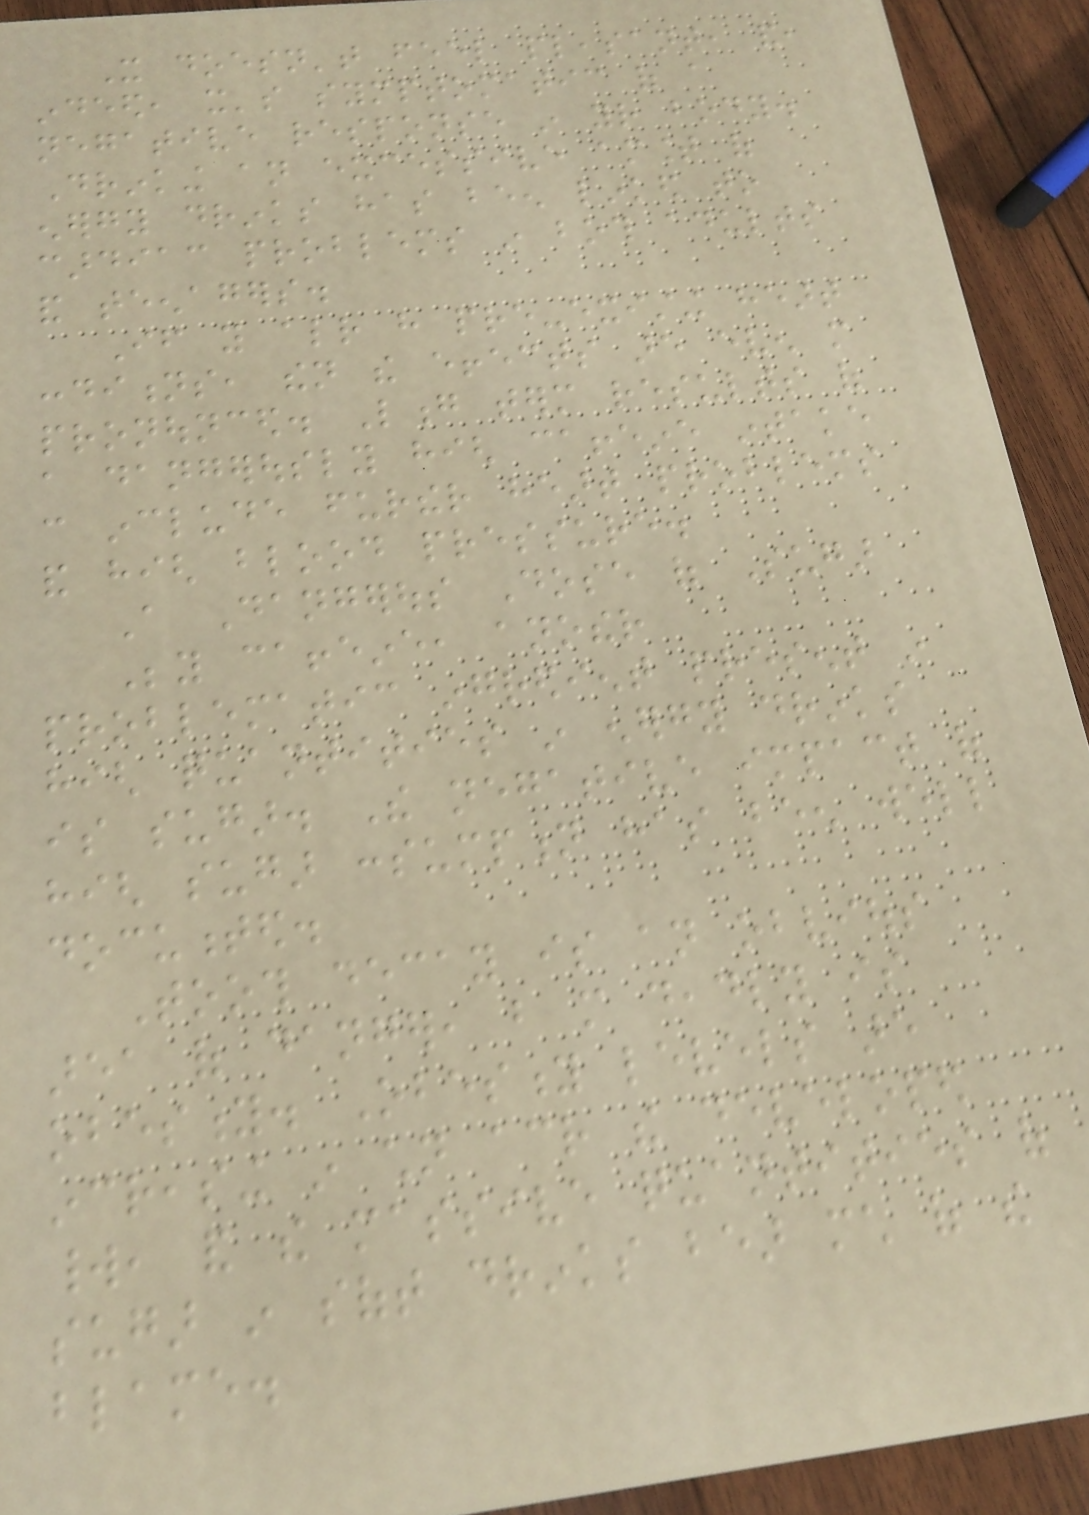It doesn't feel pleasant, and,
indeed, it's symptomatic of a
negative response in your body.
Drinking an excessive amount of
energy drinks has been linked to
cardiac problems in both adults
and teenagers.
If you already have pre-existing heart
conditions, then the effects are even more
pronounced. Long term results of
a dangerously high caffeine intake
can include further heart problems
and high blood pressure.
A Dangerous Dose of Sugar
Beyond caffeine, another
problematic ingredient present in
high quantities in energy drinks
is sugar. The negative impact of
high sugar consumption has been well
documented.
Tooth decay is an obvious
area of danger, but more deadly is
obesity. Obesity levels are
increasing in children across the developed
world, and the massive quantities of
sugar in soft drinks bear much of the
blame.
